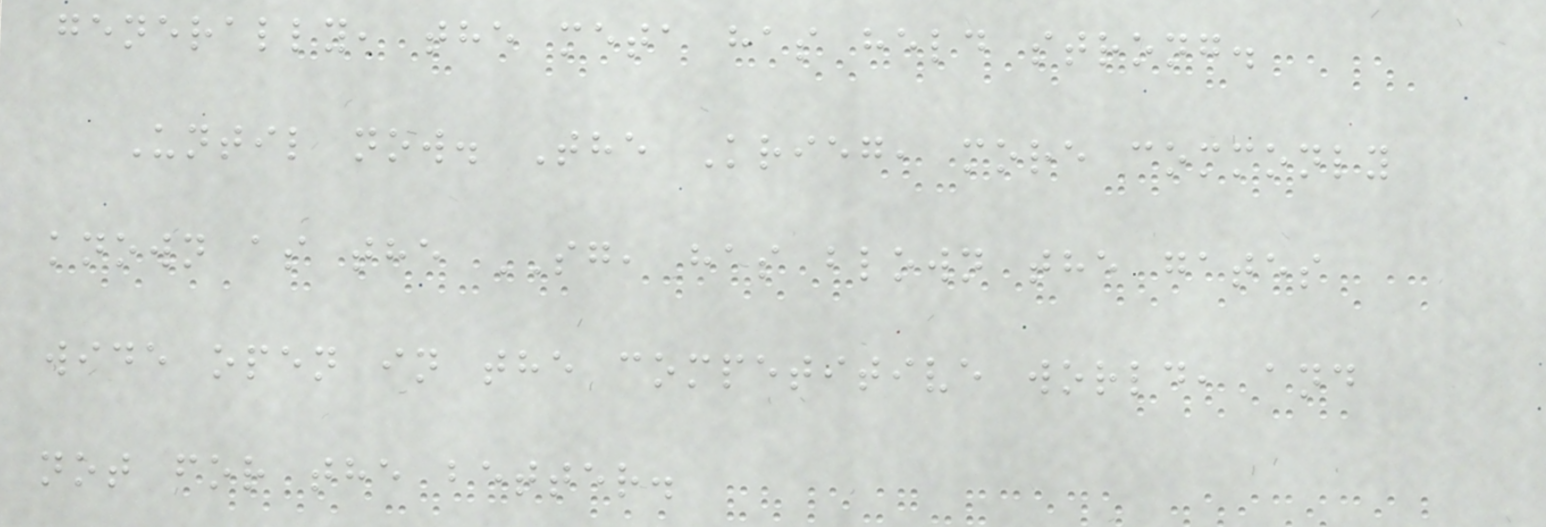generally, the meta has held strong.
Until now. The Krieg, more commonly
known as the SG, has blown the gates
wide open in the competitive world, and
not for the better.
